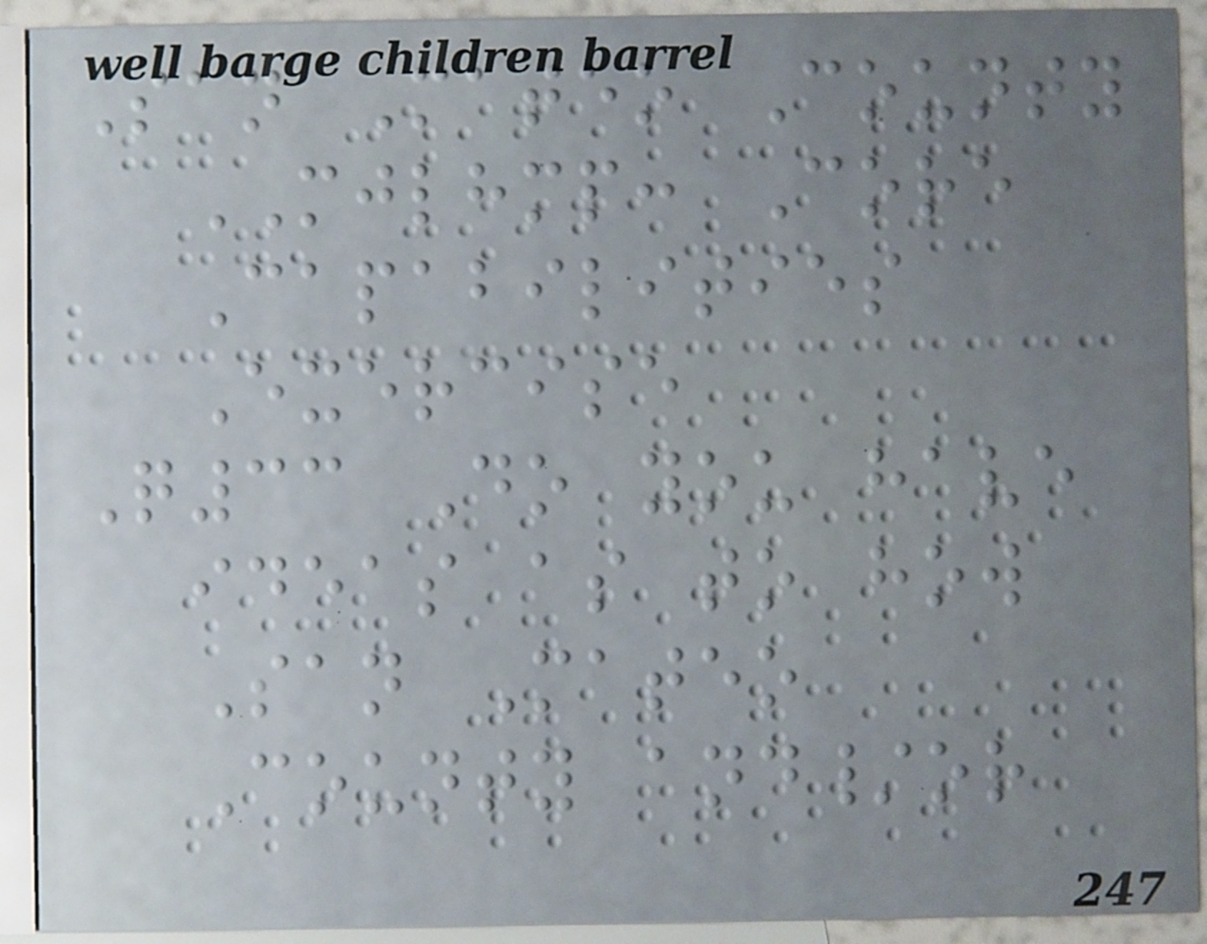San Mateo County
MJLHMP: Core
Capabilities
Exercise
Q33 Do you have
ideas as to how
San Mateo
County and/or
